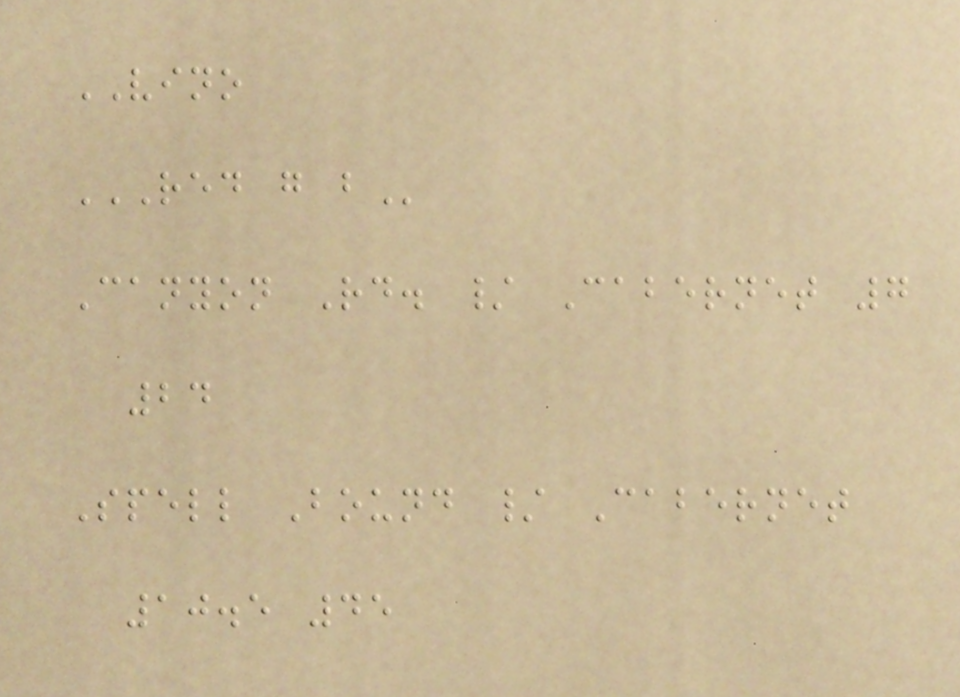VINO
RED G B
Canyon Rd. / Cabernet 7
24
Spell Bound / Cabernet
10.5 45
